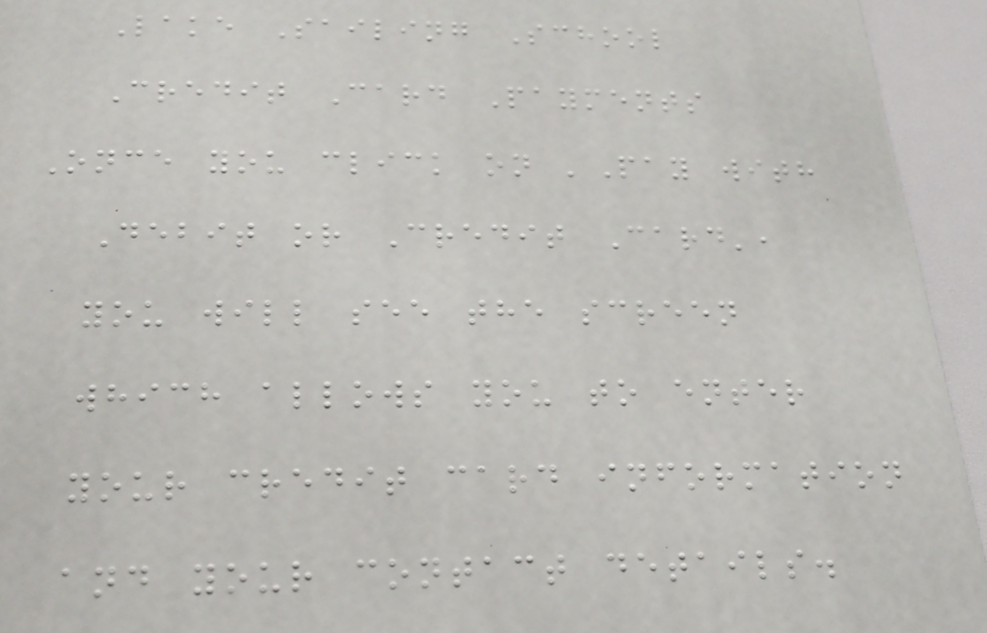Lake Sailing School
Credit Card Payments
Once you click on 'Pay with
Debit or Credit Card',
you will see the screen
which allows you to enter
your credit card information
and your contact details.
